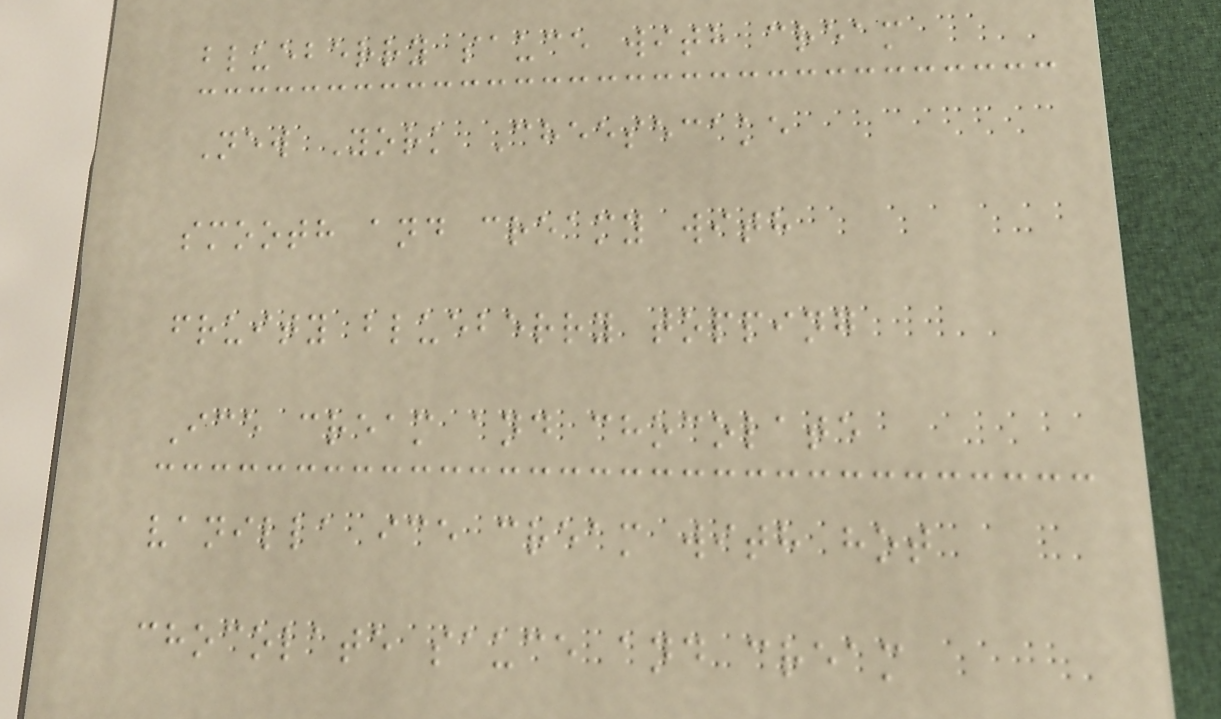blueberry sauce with cream
New York Cheesecake
smooth and creamy with
fruity blueberry topping
Ice cream and chocolate
vanilla ice cream with hot
chocolate sauce and cream
